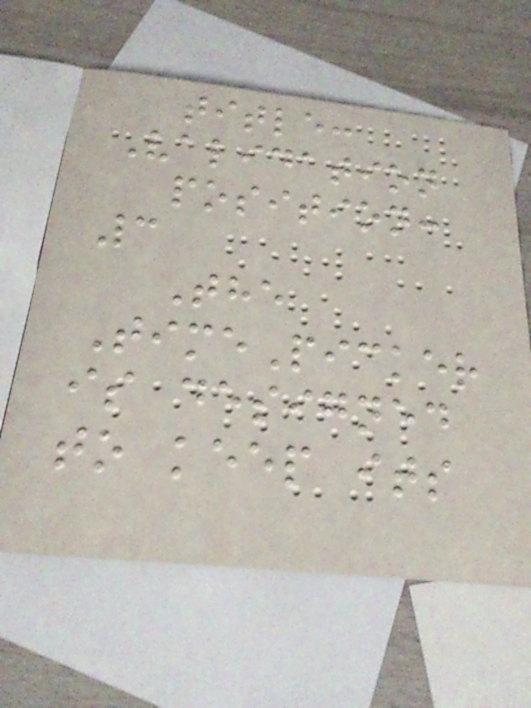title:
Validation
position:
3
The
TimePicker
is designed
to keep its
